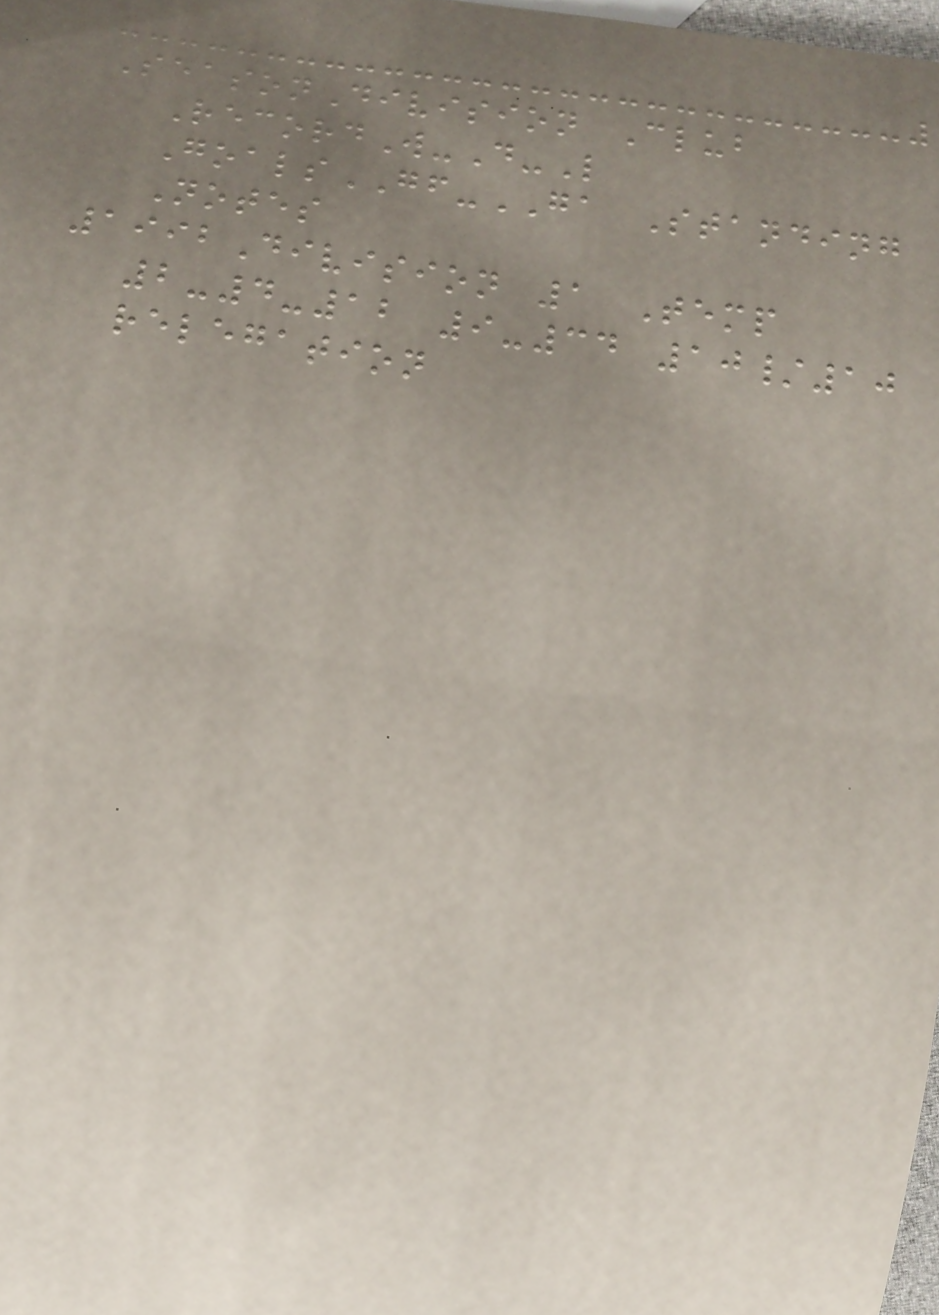SeasonDivision Club
RecordW-D-L
GoalsGF-GA Standing
Notes
1992Division 1 Temp
2-4-12 9-34 10/10
relegation
